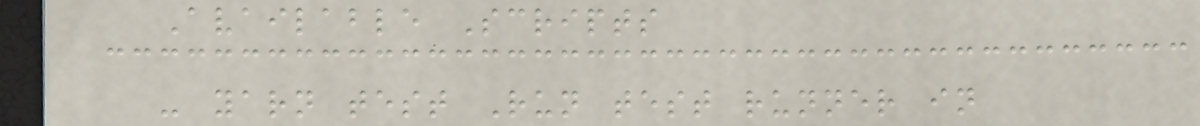Available Scripts
- yarn test Run test runner in
